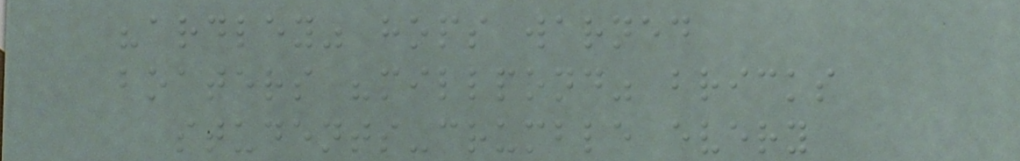"ardley" hops warned
boaters "millpond" bricks
students-crumble every
